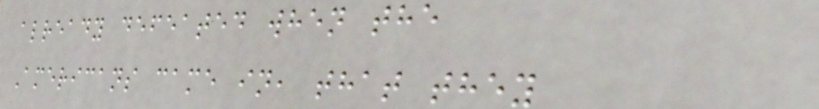already defeated when the
Americans came in, that they
